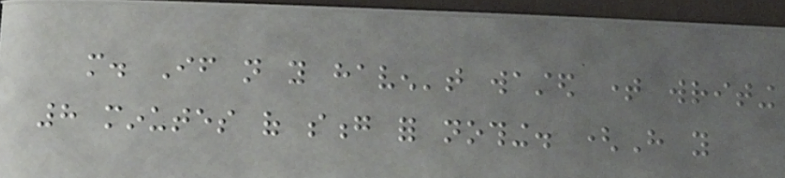more. If not you haven't wasted time writing
8 minutes of song for nothing. (Have you
